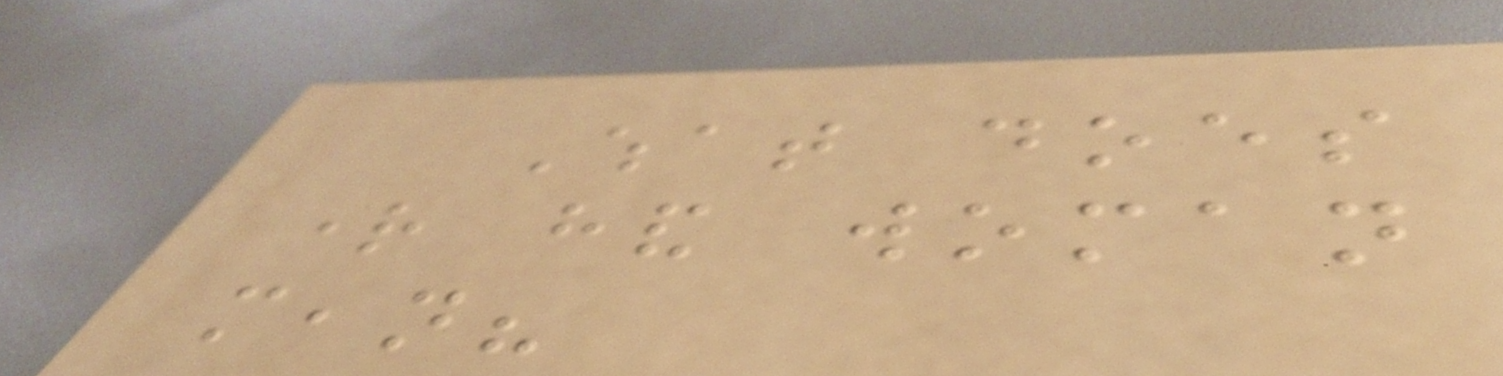What does
right hand woman
mean?
